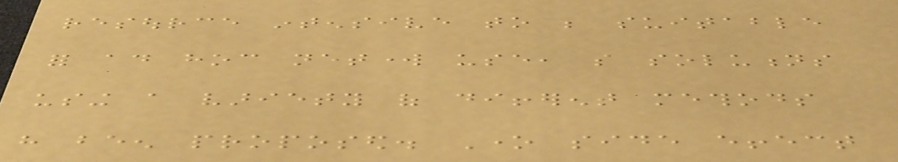resource intensive to be suitable
for ad hoc network use, so solutions
using a variety of different methods
have been proposed. One side effect
